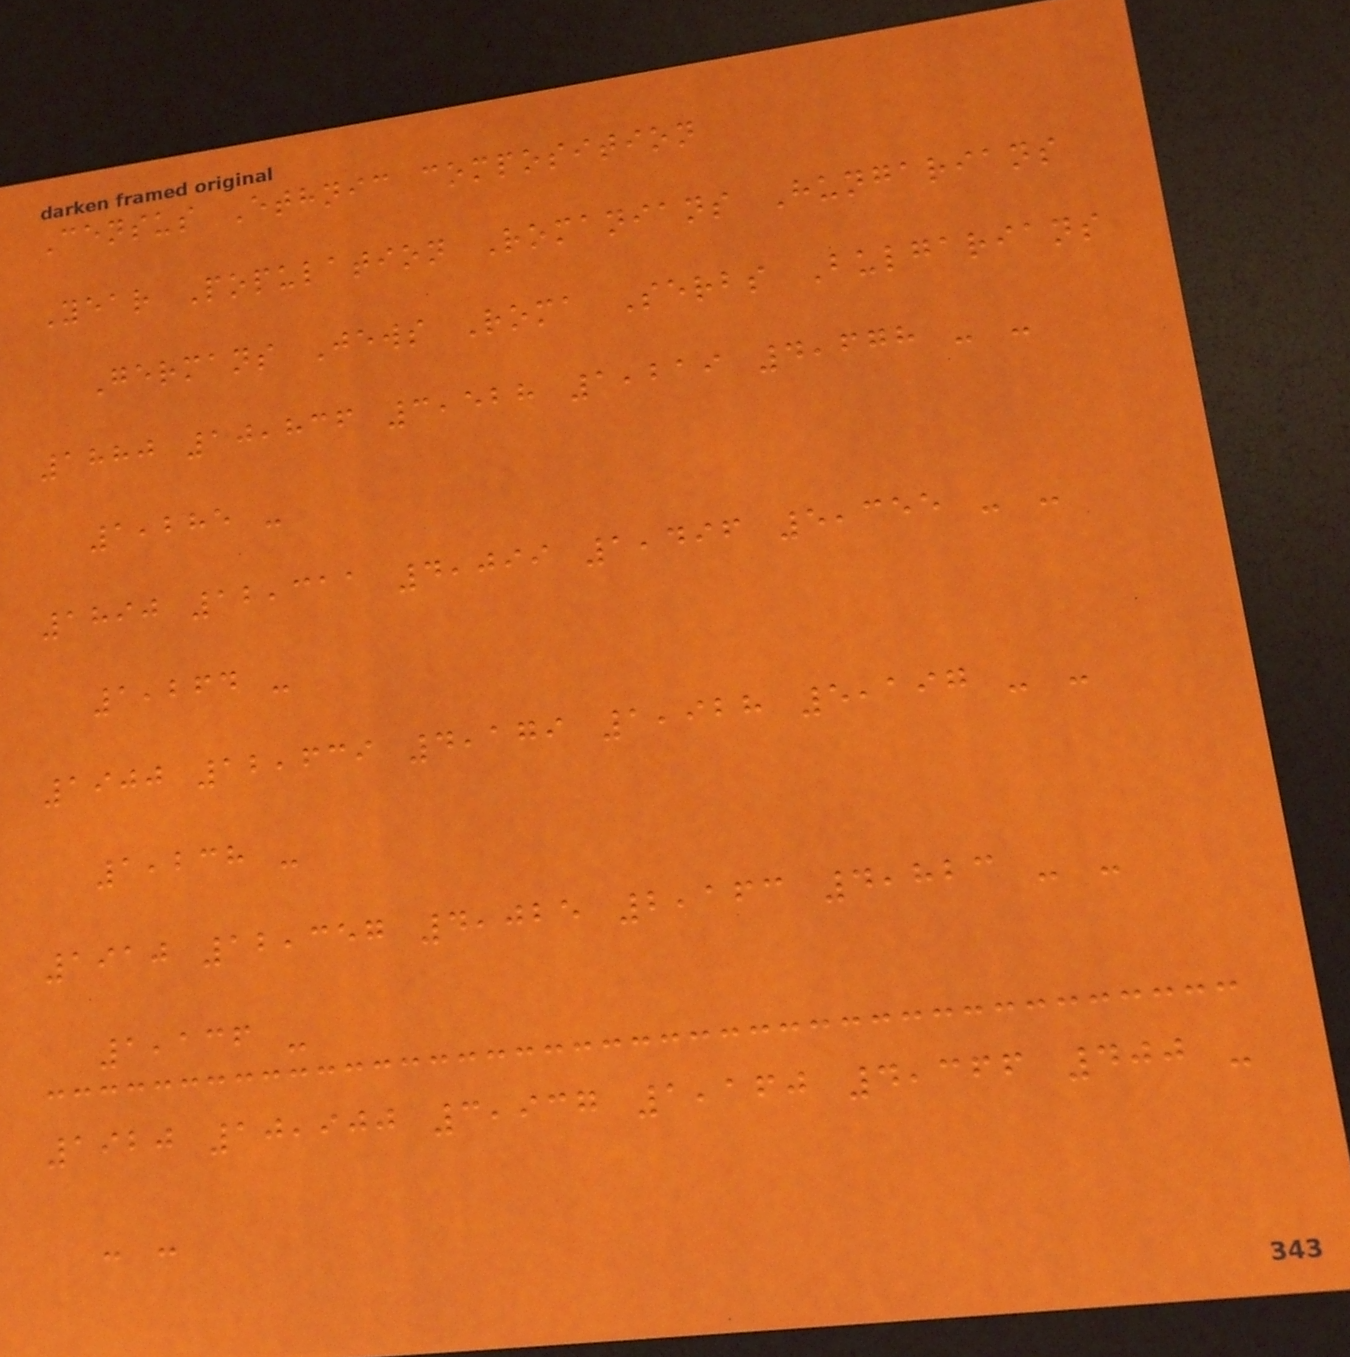Census Ethnic composition
Year Population Romanians Hungarians
Germans Jews Roma Serbs Bulgarians
1880 10,836 3,528 1,219 4,678 - -
1,285 -
1890 12,311 4,099 1,496 5,355 - -
1,264 -
1900 12,639 4,179 1,928 5,197 - -
1,238 -
1910 12,357 4,025 2,163 4,823 - -
1,136 -
1920 10,900 3,937 1,160 4,366 400 -
- -
